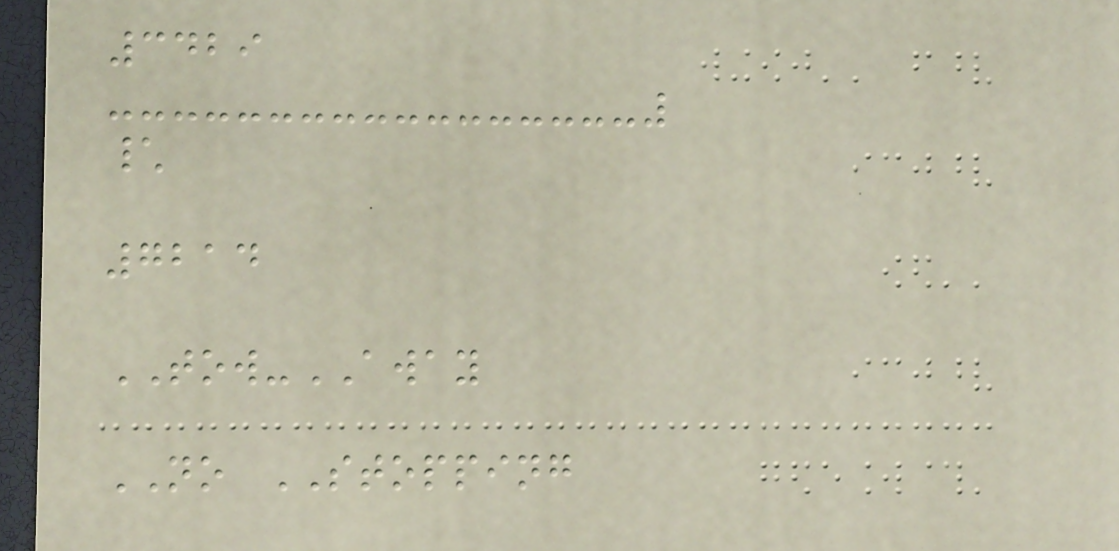3429
\
7214
TOW-AWAY
NO STOPPING
